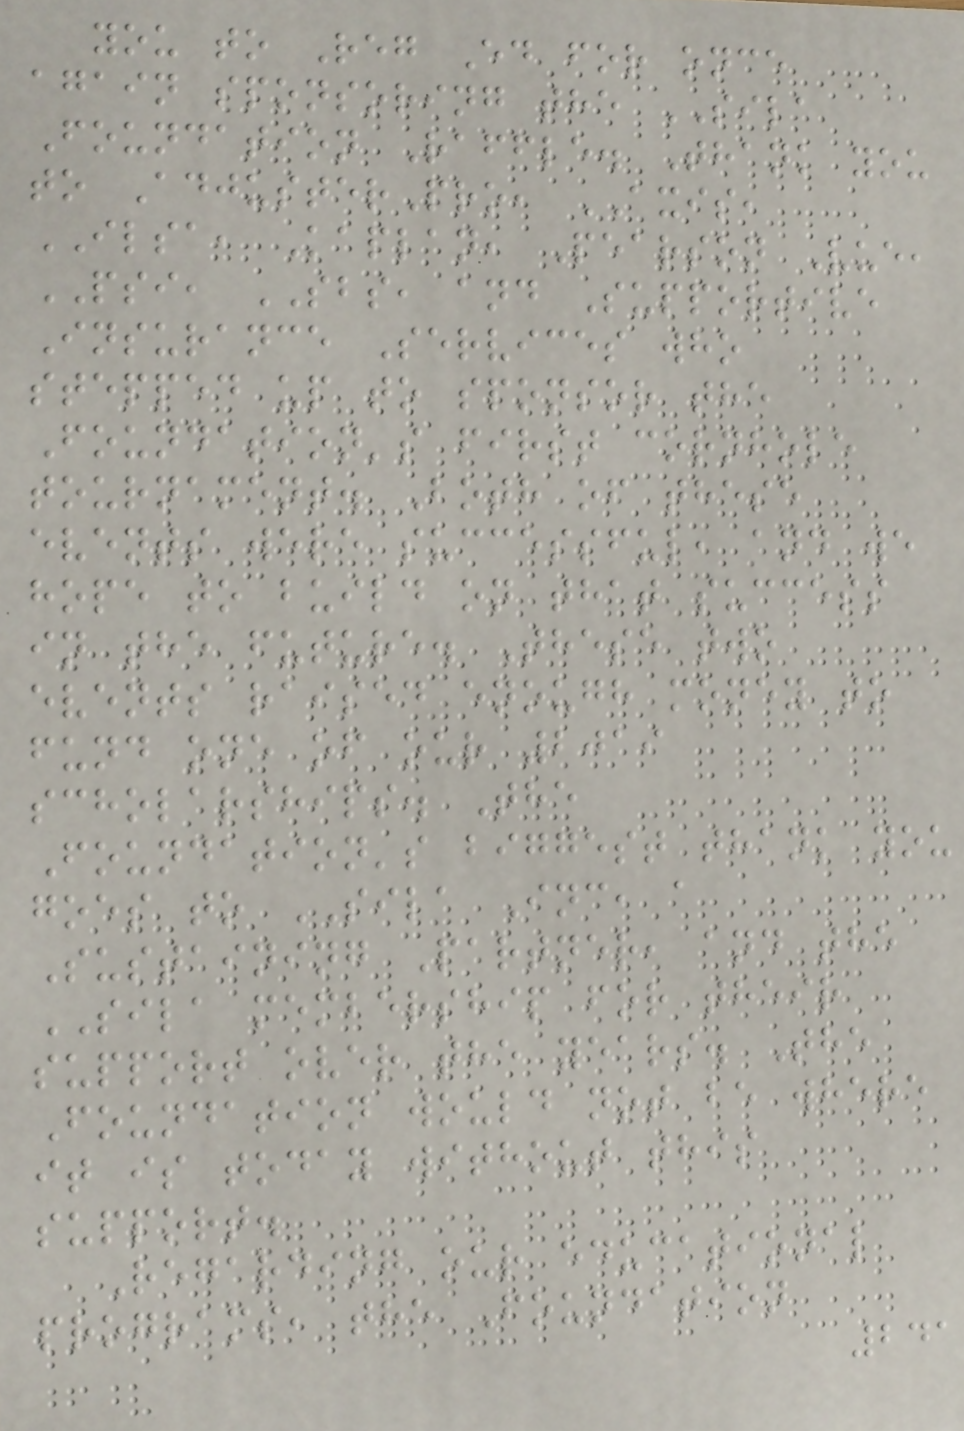you to Reg Ed for once
again sponsoring the SILA
Foundation Raffle. Thank you
to AdjusterPro, AXIS,
ILSA, Kaplan, Pearson Vue,
PSI, SBS, and Supportive
Insurance Services who
stepped up to sponsor the
Foundation's first cornhole
tournament. Both of these
events were successful, and we
hope to build on that success
in the future. These two
events raised enough money to
fund one of our 2019
scholarships. The
Foundation's biggest thank you
goes to SILA Inc, a
Sustaining Partner, and the
SILA membership for their
support over the years. The
Foundation would not be where
it is today without this
support.
Regarding our educational
programs, the Foundation
241
